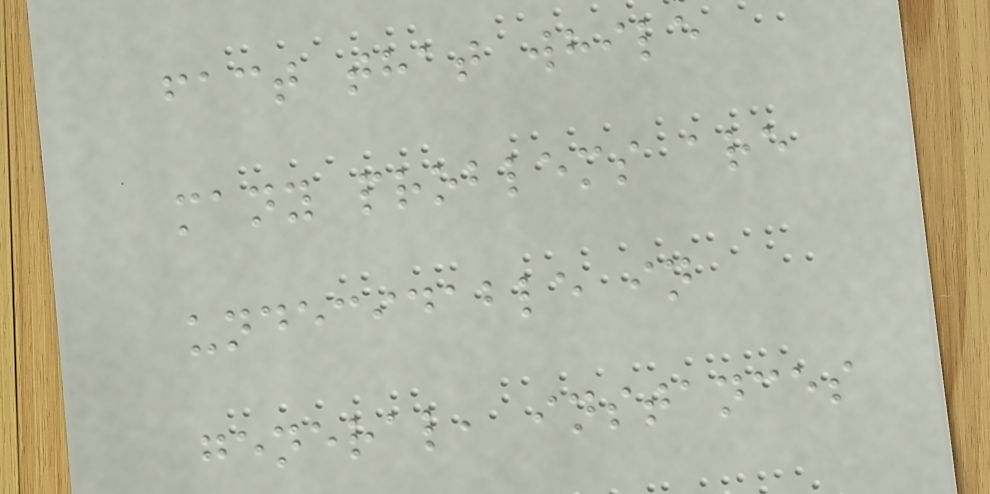fact that while
many problems are
undecidable in
general, instances
